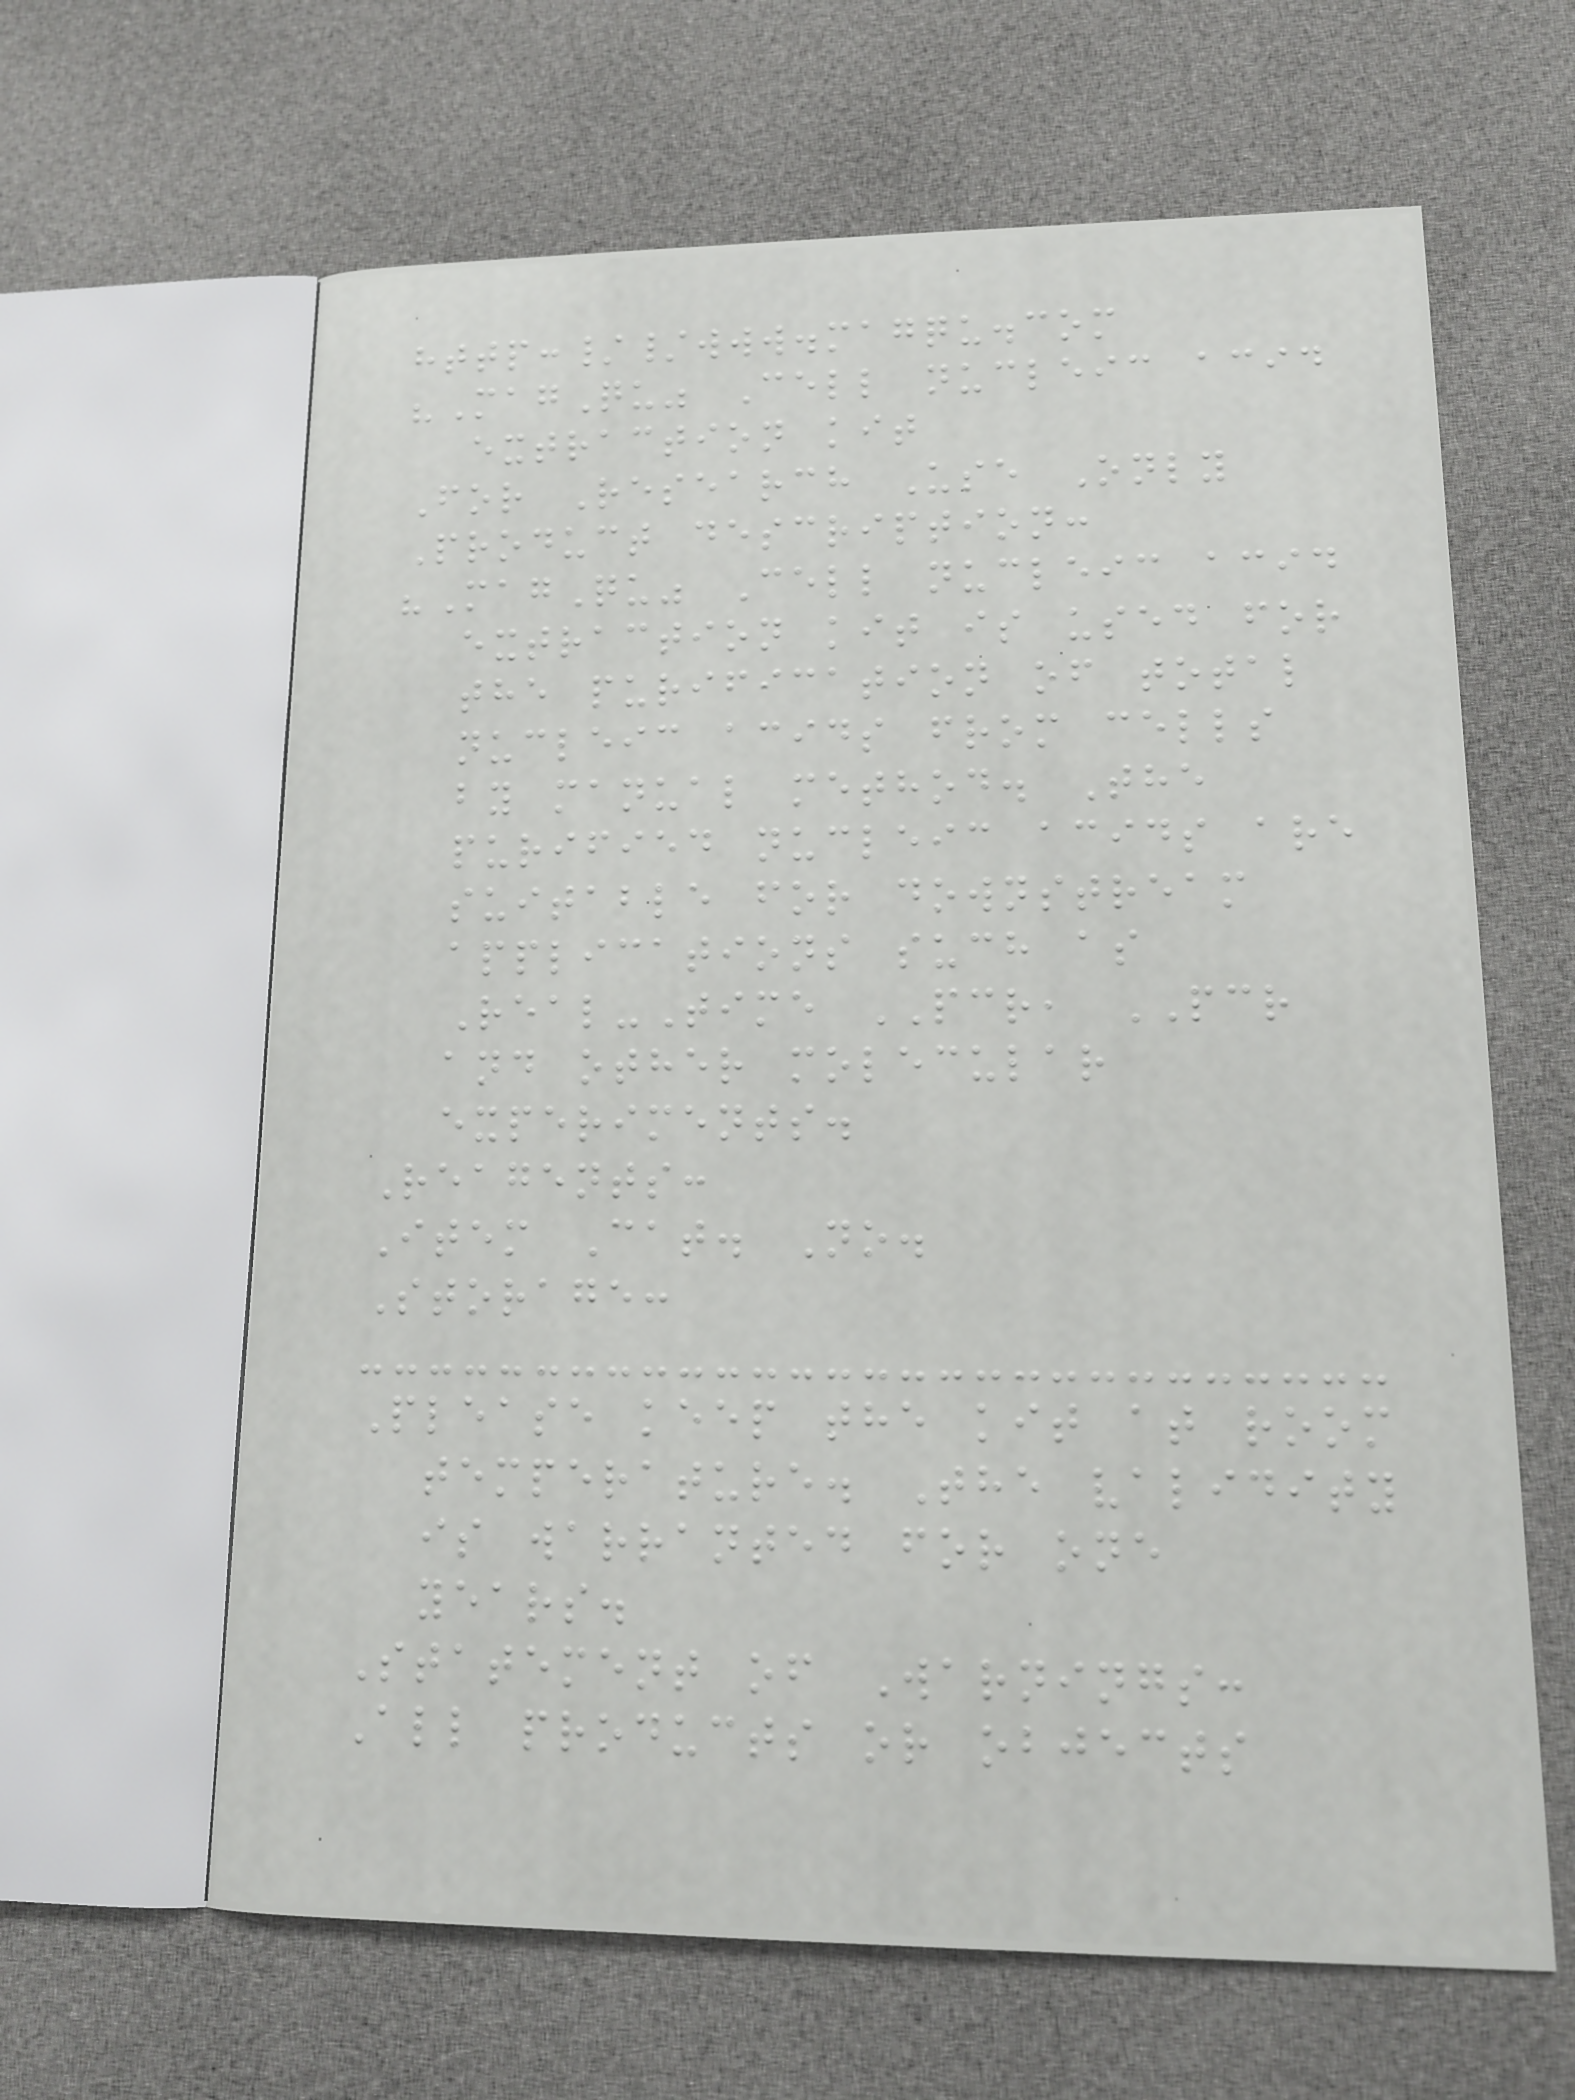http://www.magqu.com
"MagQu" Cell nucleic acid
extraction kit
For Research Use Only
Product description:
"MagQu" Cell nucleic acid
extraction kit is used for
the purification of total
nucleic acids from cells
by manual method. The
purified nucleic acids are
suitable for downstream
applications such as
Real-Time PCR, PCR
and other molecular
experiments.
Reagents:
Item Cat. No.
Storage:
Please keep the kit at room
temperature. The validity
is warranted for one
years.
Statement of Warnings:
All products or objects
